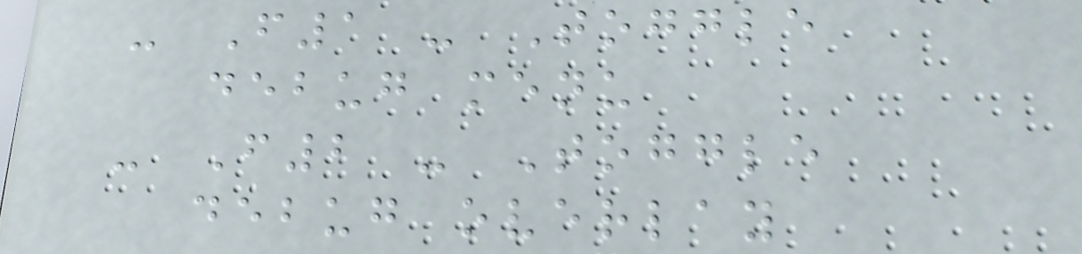- F1 - Toggle
debug menu
- F2 - Toggle
debug overlay
